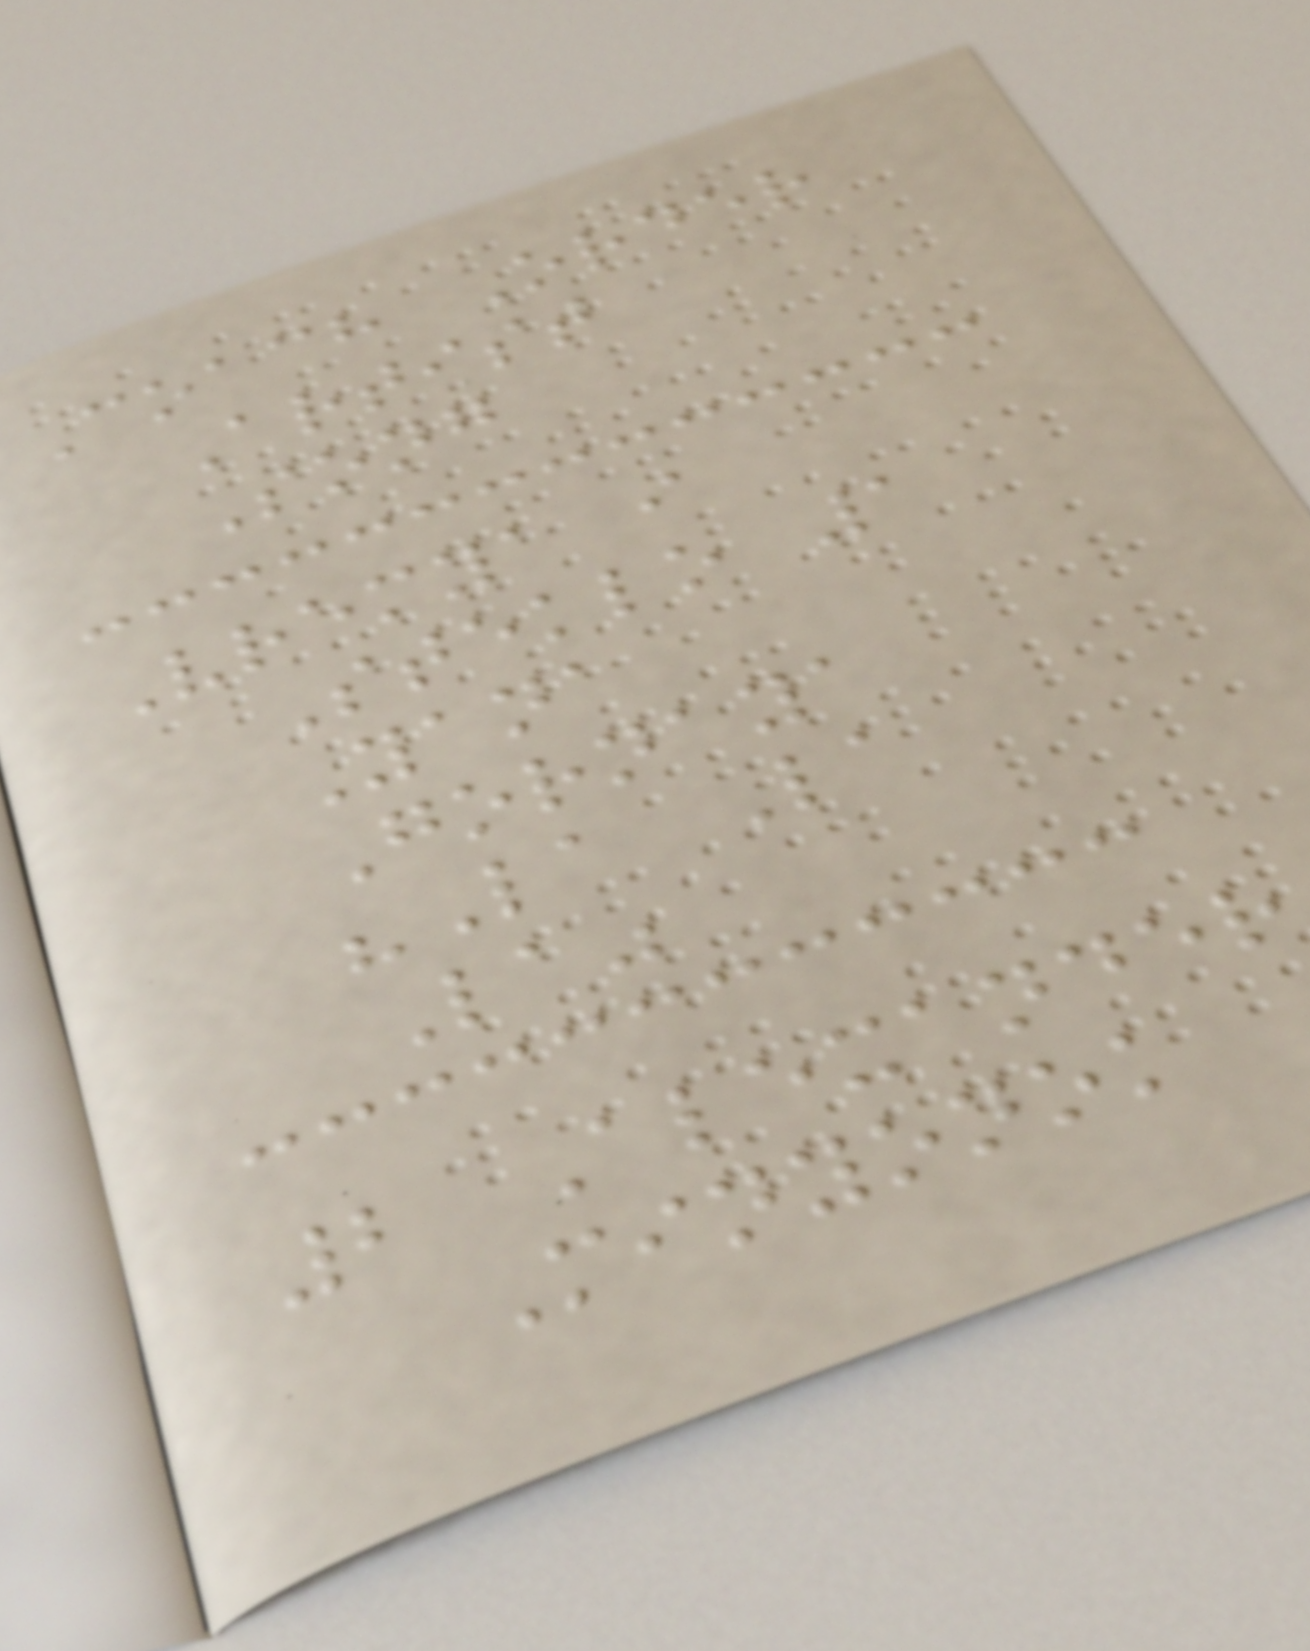Coach Order
Artist
Song
Vremya i
Steklo 1
Yana
Gornaya
"La La
La"
2 Alexander
Minyonok
